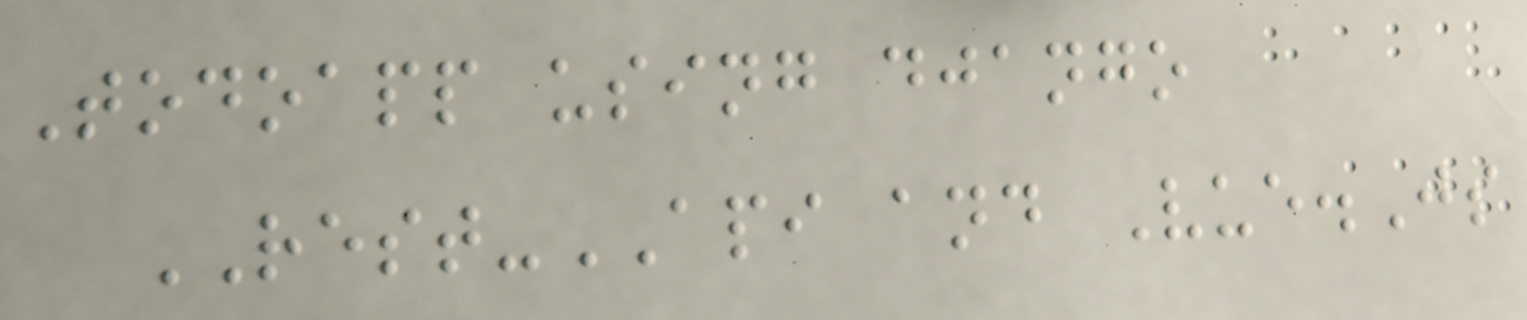Todoapp using django
REST-API and Vue.Js
